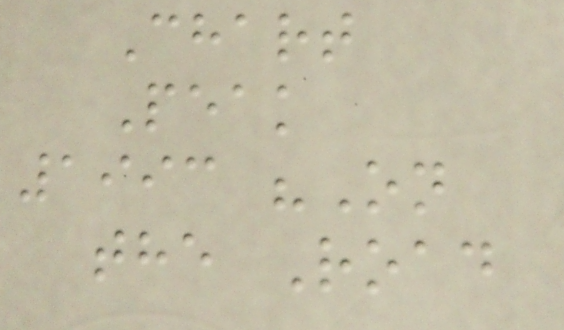Chart
Peak
1993 "On
the Road
